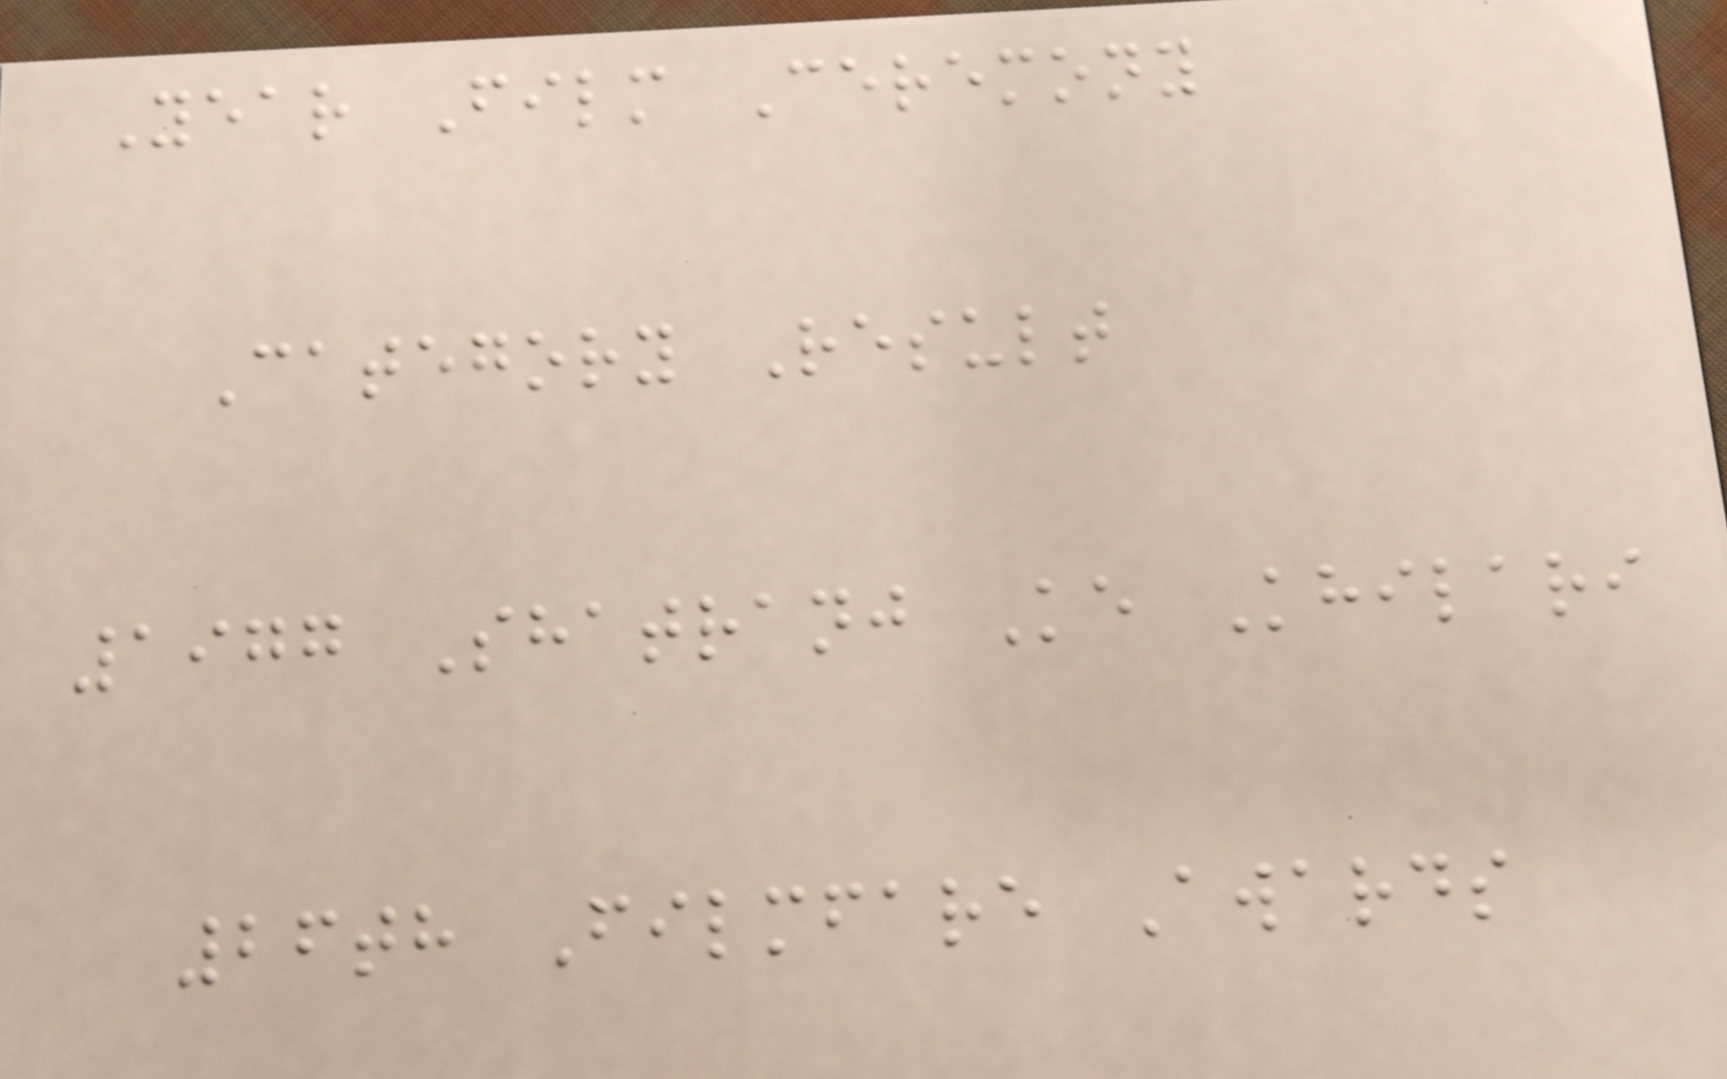Year Film Ceremony
Category Result
1977 Shatranj Ke Khilari
26th Filmfare Awards
